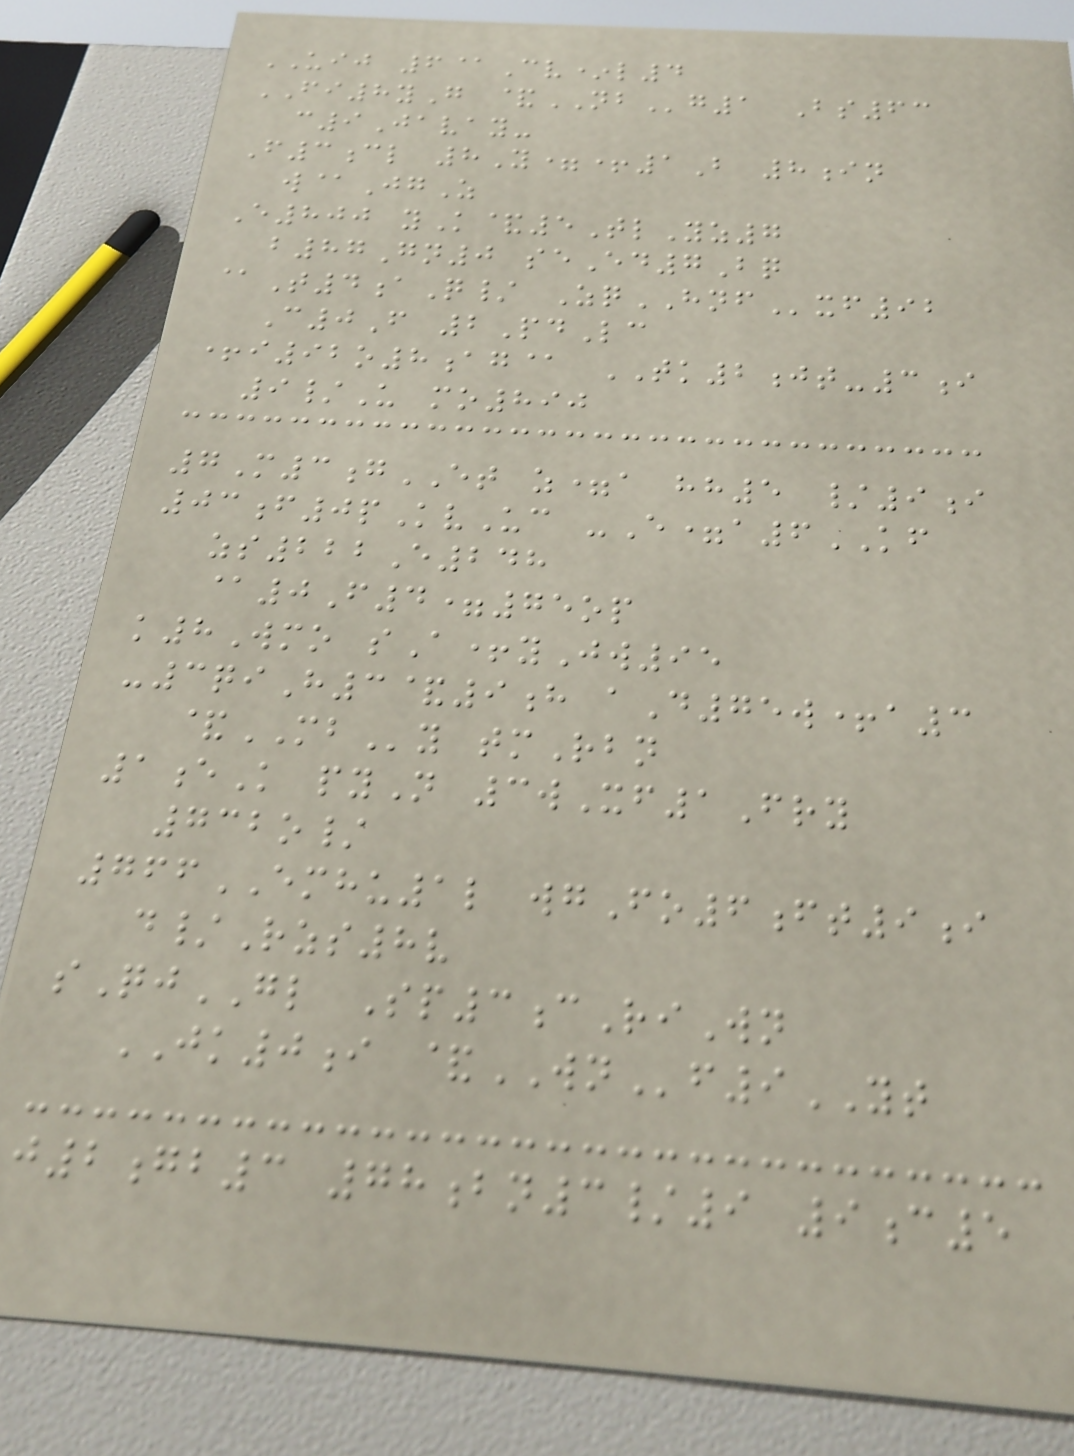UIJ 6@Cv*l4
FI8yG &NBg1 Bs63
c9Javay-
F3cl 8Y=+1B 8in
w@JgZ
E800 yK&5TlYz7
b87Gn0 seEd7Bq
@T4aQ/ ZqHNFxf92
C0F 2PdLc
+i92o8ag@ TK2jt-3i
9/U mo890
7M3gET z=a hh5 /9i
03f0pKvUc -E=a6KF
zs222E248
@0F4=75op
k8Wmo sA+yJw95
-3qiH3&9h aD75w+a3
&MBy tmRbn
1eK pyN 3wXf1Fry
732o/
766EMHU1l wgFo6ft9i
d/Rzs8v
sQjGL Sp3cRiWn
JK0i &WNf9YT
j2gb3 78bn3/9 9c5
